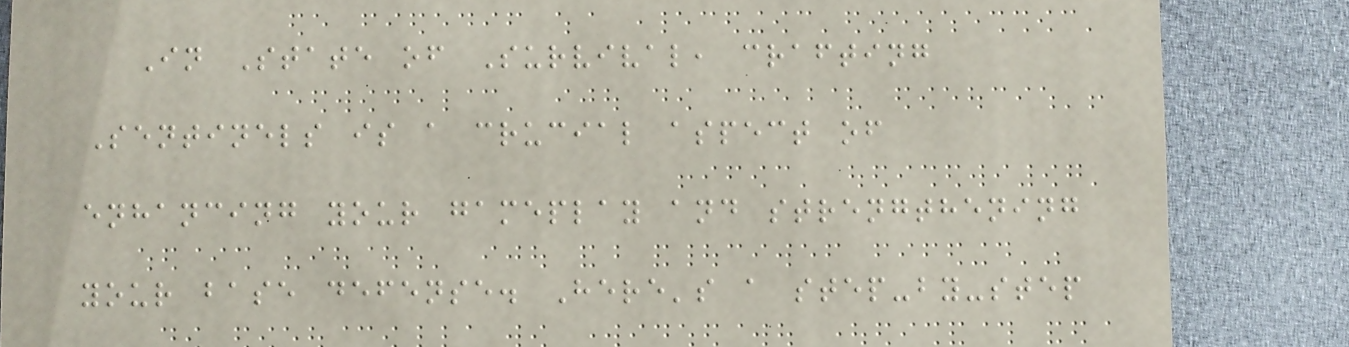In State of Survival, crafting
Sentinels is a crucial aspect of
enhancing your gameplay and strengthening
your base defense. Here's a step-by-step
